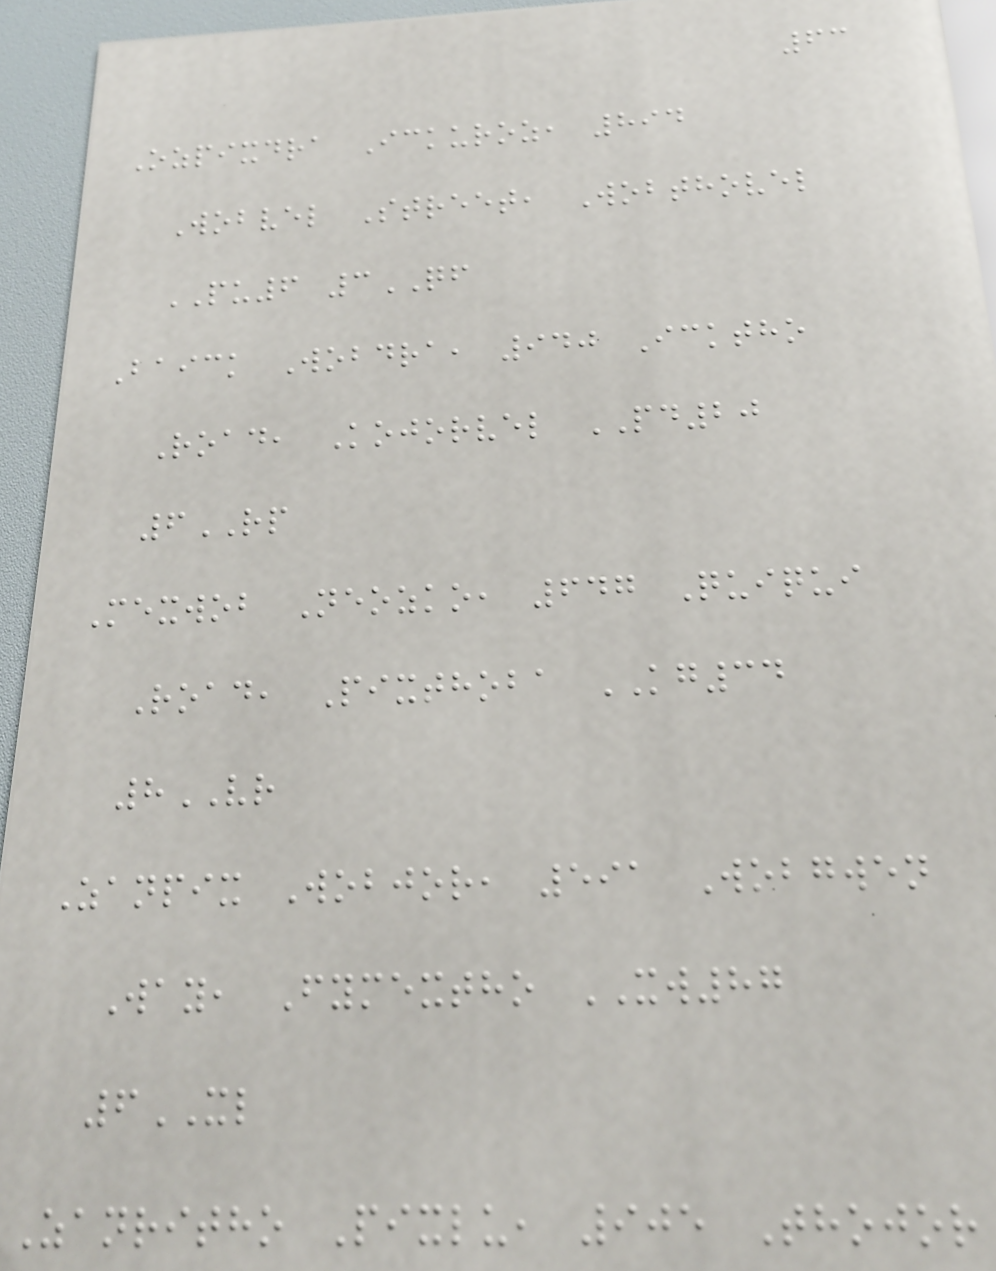63
Ozpixdra Ickuroz, 894
Wobvel Street, Wobthovel
PU6 3QF
Baick Wobdra, 940 Icktho
Road, Kojorvel PD20
6RP
Mexwob Neozko, 647 Quiqui
Road, Pixthoba KG34
8VR
Zanpix Wobjor, 591 Wobgwen
Way, Fymextho XW87
6XL
Zanritho Pixlu, 905 Thojor
